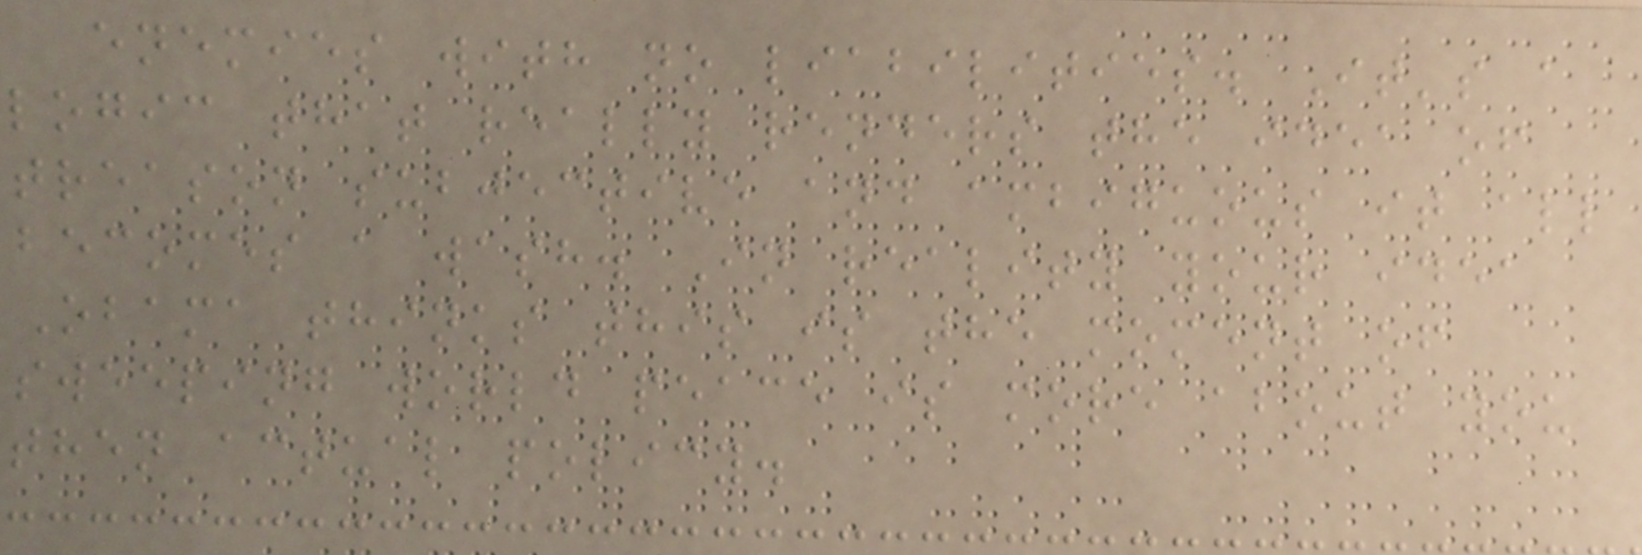enemies with no liabilities. It's a
logic that really renders the idea of
treason subjective and ambiguous it all
becomes a wash. In reality your idea
Obama thinks this is the moment of
sweeping world peace is more about you
then actual policy.
